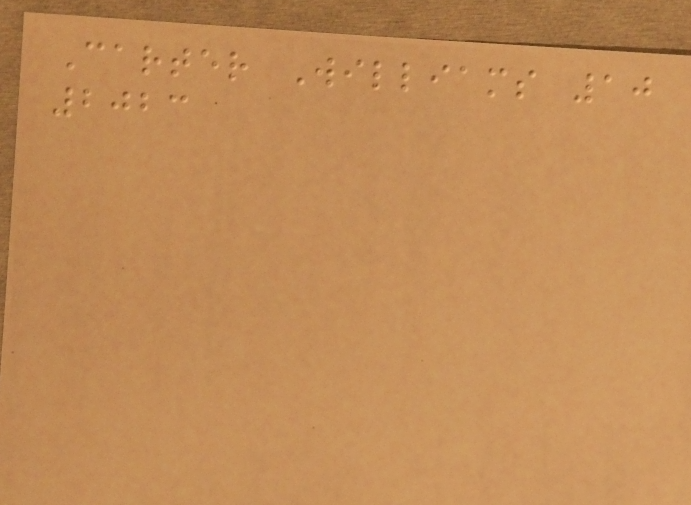Carter Williams 10
2023
